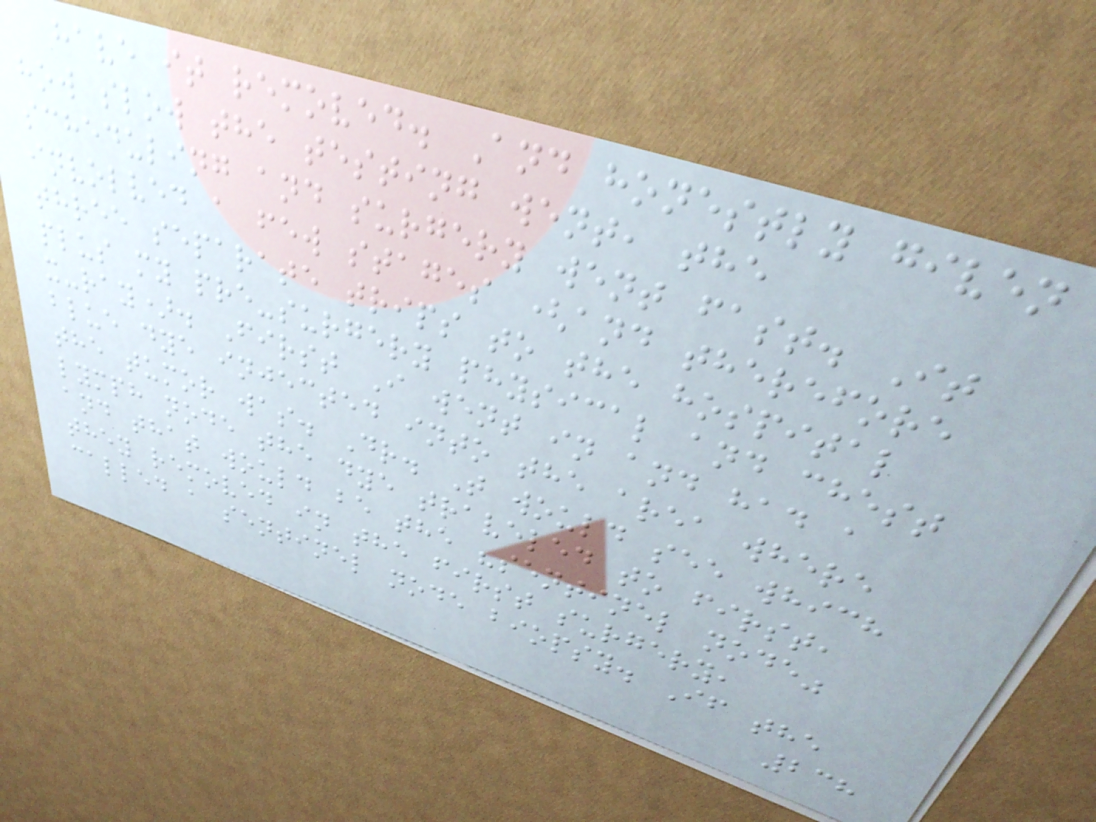have it removed. And honestly given
how slow the testing went, the
scheduling and surgery went fast. It
involved a few stages (and therefore
three separate trips to the hospital
plus my pre-surgery physical and chest
x-ray). First I went in and had a
blue dye injected into the area where
the tumor was. Dr. T would see which
lymph node the dye traveled to first,
and that would be the "sentinel node"
they removed in the first surgery,
called a sentinel node biopsy. If the
238
